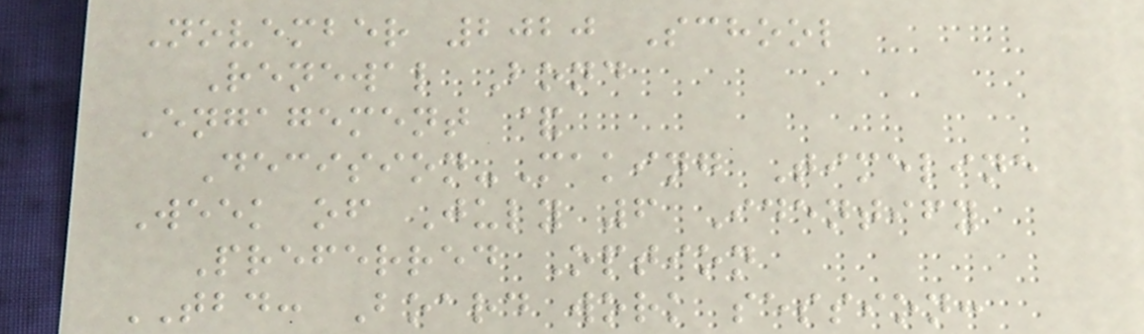November 2020 School
Renewal Bond
Engagement &
Decision-Making Timeline
Week of July 6 Identify
Preferred Option
TBD: Board work session:
